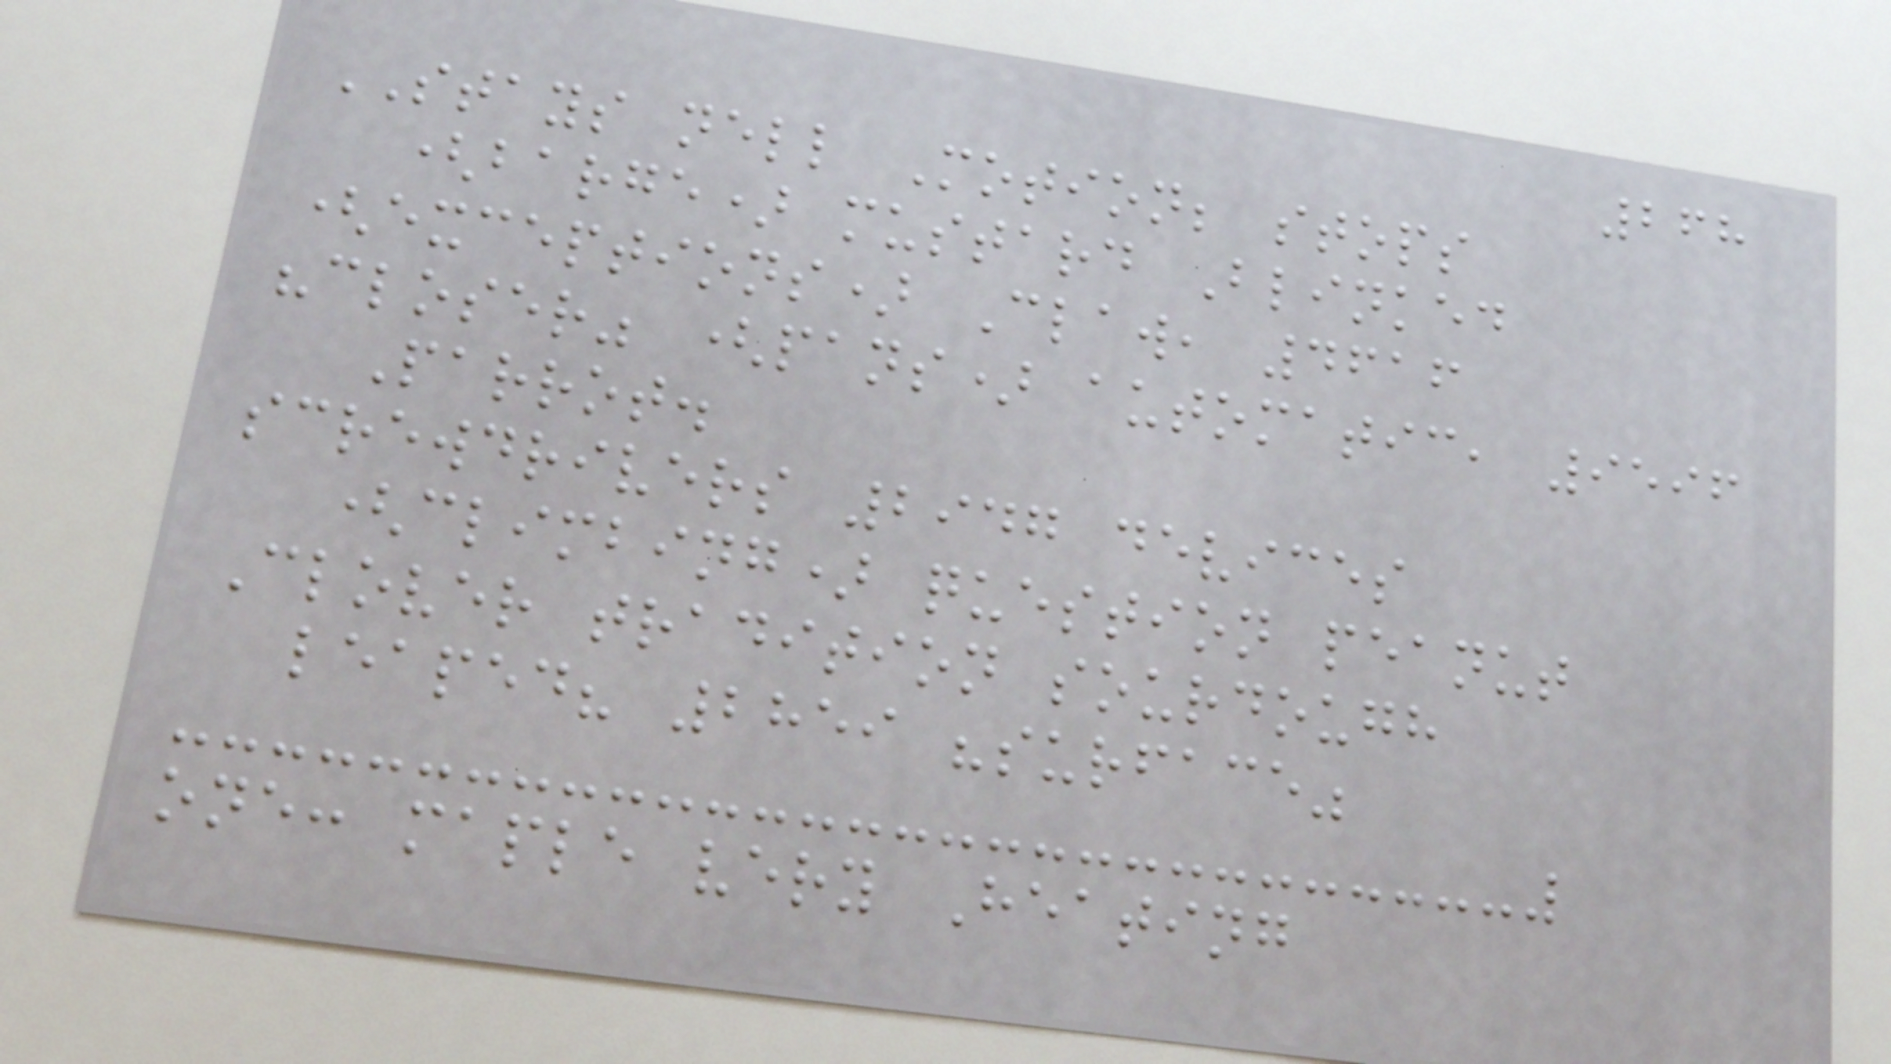268
STAYS nell Motion; stops
(barge) mustard Blinked
(exceptions) Claw, 4616
"closer" (pans) automatic, 9596
Parrot.
screwdrivers 2947 devices
(climbing) question peanut
Clover tradition sourdough
leaped? 2859 "surface"
one: maple very Heating
